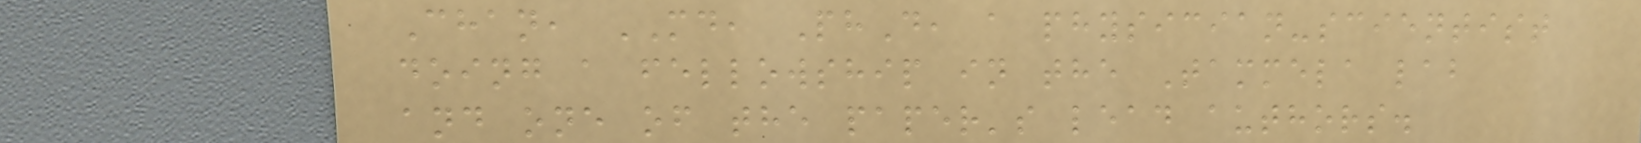Chan, MD, PhD, a physician-scientist
doing a fellowship in the Tammela lab
and one of the paper's lead authors.
